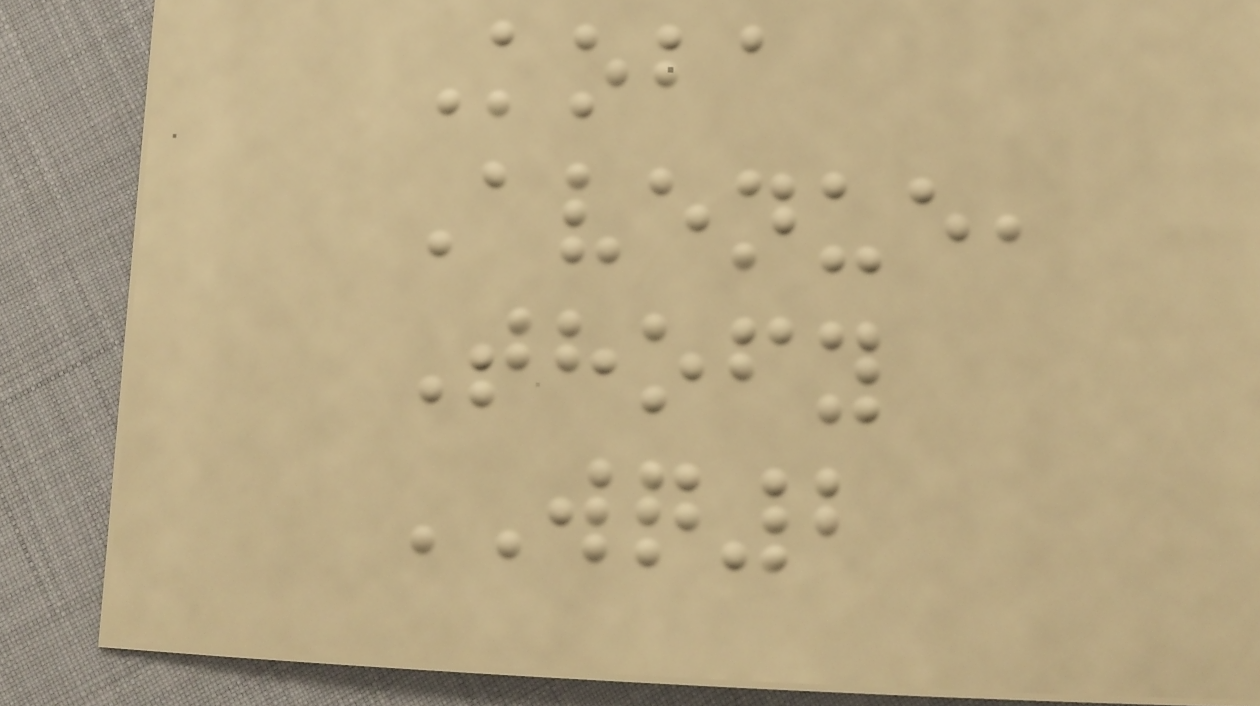Koba
Avenue,
Thofy
WQ2
